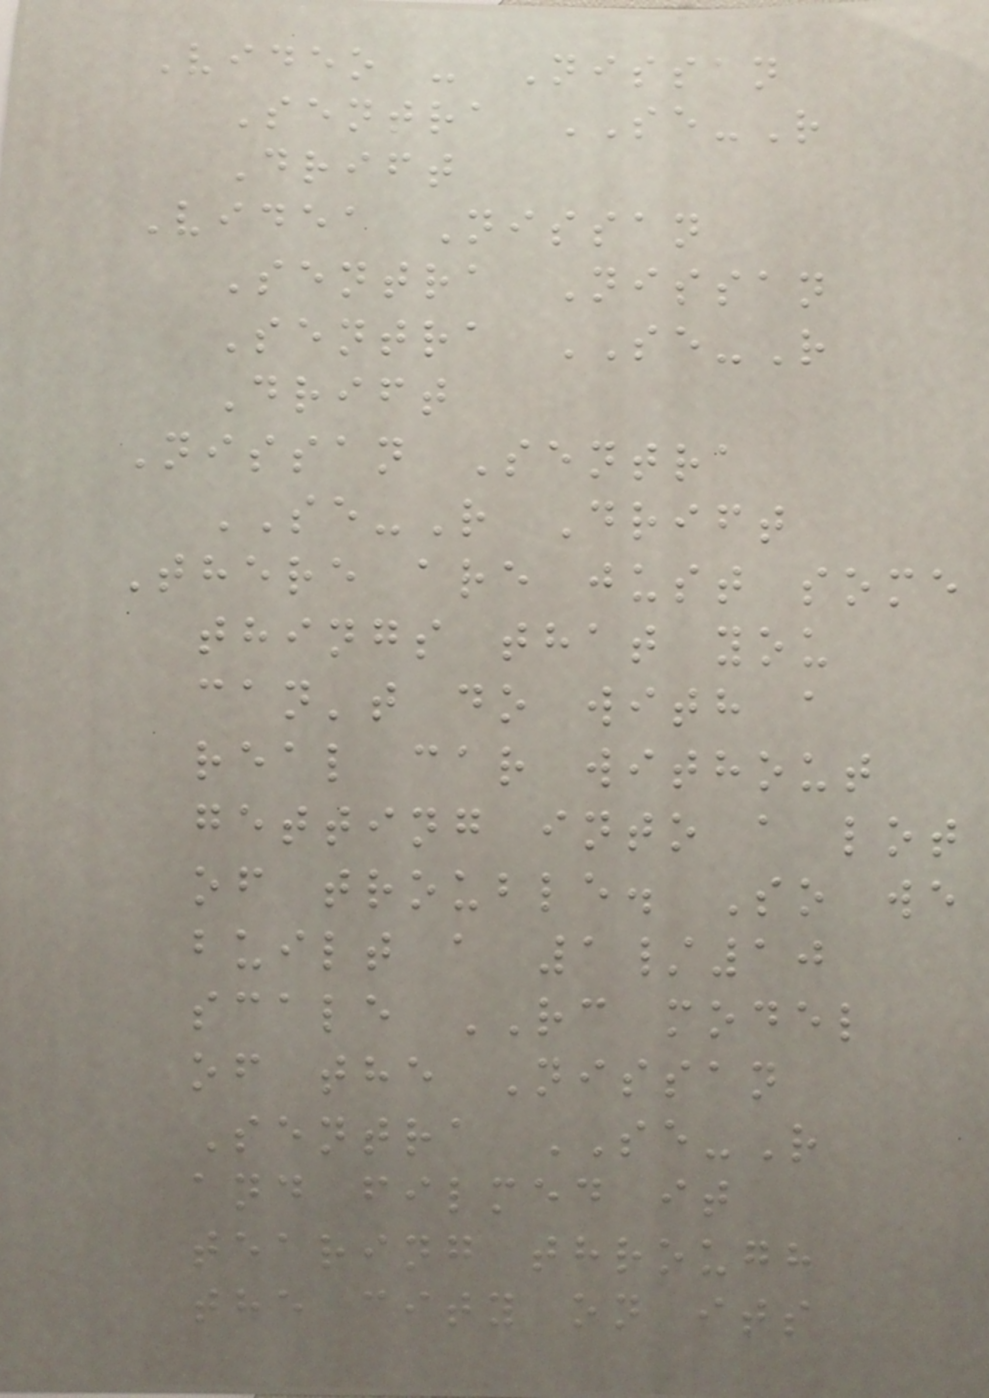Video - Nissan
Sentra SE-R
Drift
Videa Nissan
Sentra Nissan
Sentra SE-R
Drift
Nissan Sentra
SE-R Drift
There are just some
things that you
can't do with a
real car without
getting into a lot
of trouble. So we
built a 1/10
scale RC model
of the Nissan
Sentra SE-R
and filmed it
tearing through
the city on its
